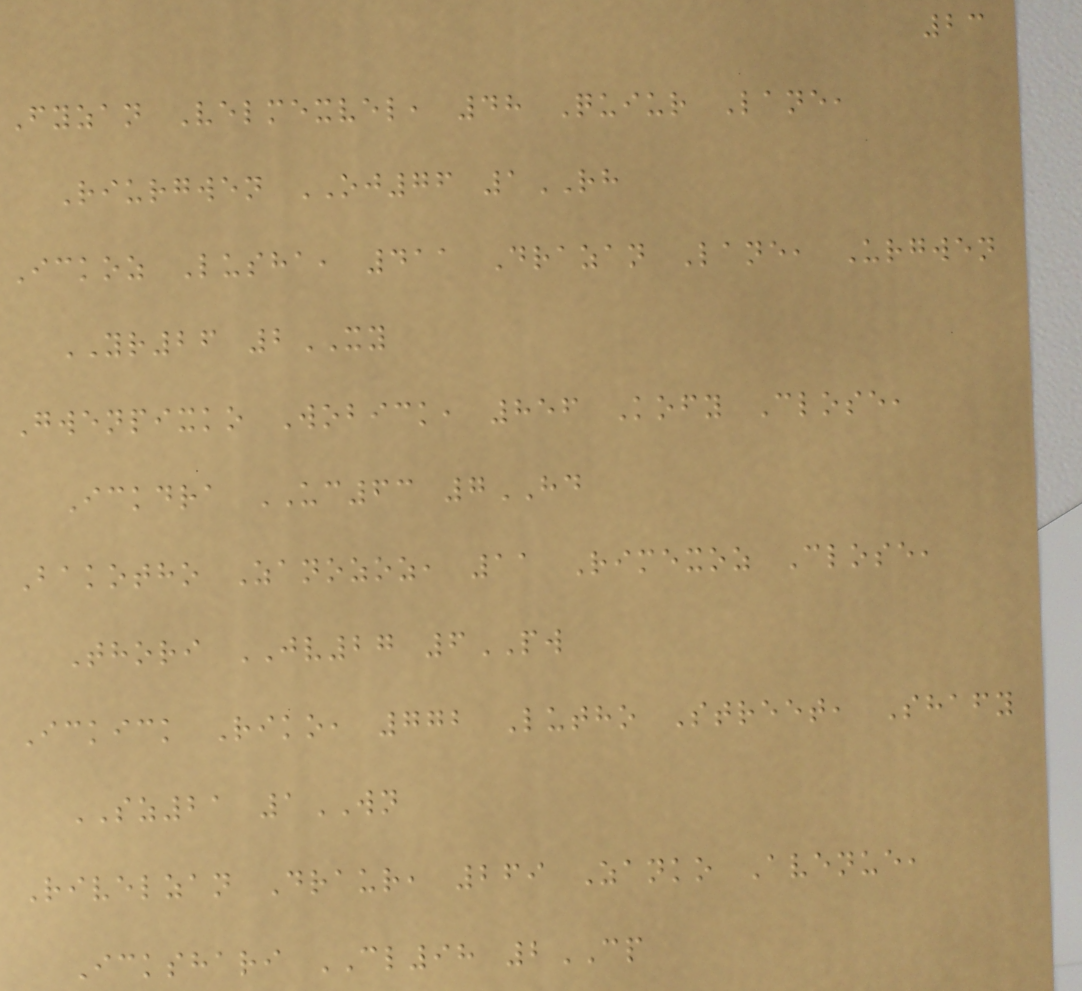23
Fyzan Velmexvel, 48 Quiur Lane,
Riurgwen OJ76 1RH
Ickoz Lusha, 411 Drazan Lane, Urgwen
YR26 2XY
Gwenpixko Wobick, 856 Kofy Close,
Ickdra UC63 7HD
Bakotho Zanozoz, 11 Rimexoz Close,
Thori JV27 6PW
Ickick Riko, 772 Lutho Street, Shafy
SZ21 1WN
Rivelzan Draur, 269 Zanko Avenue,
Ickshari CL98 2CP
